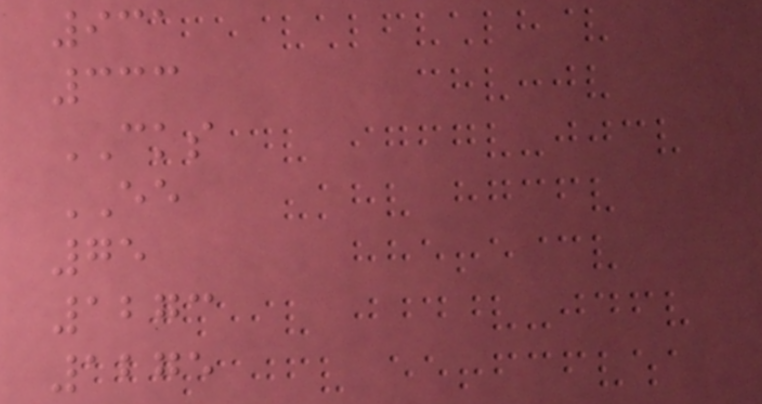931
333
CKS
EE
75
1273
1275
